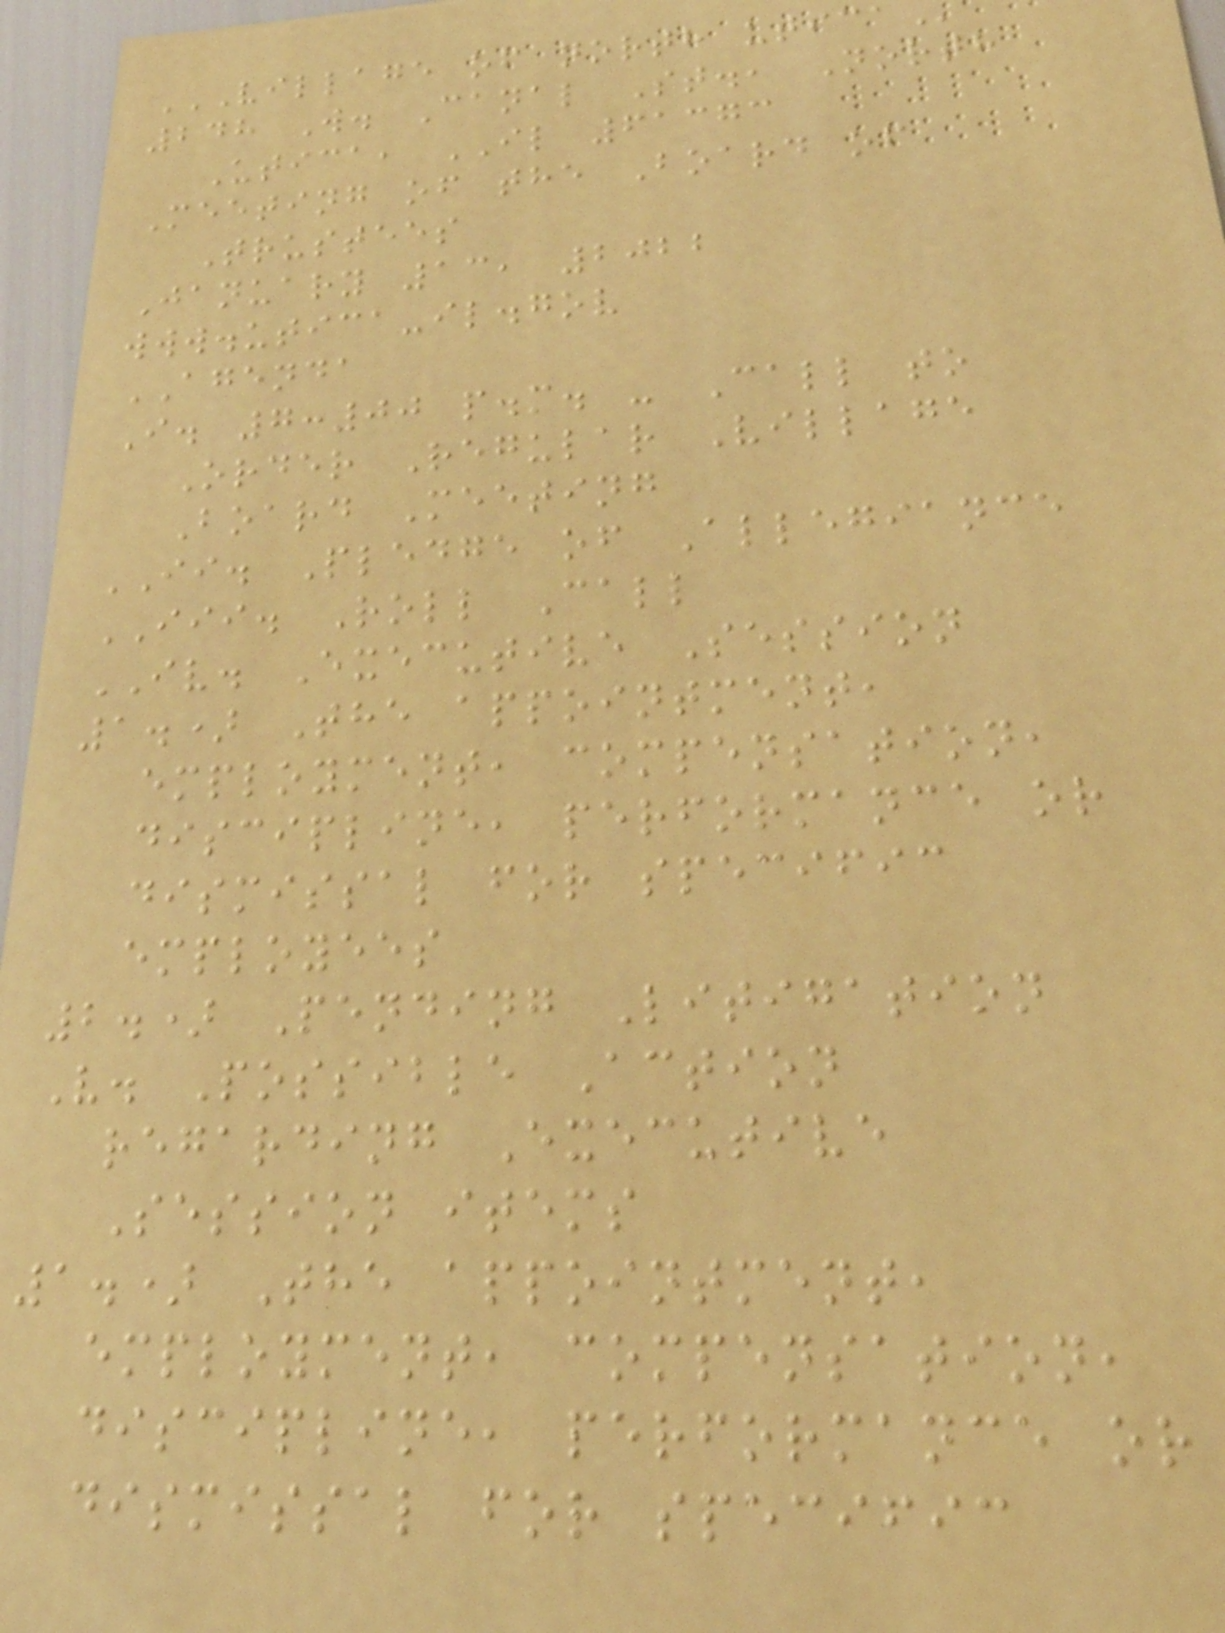248 W. Canal St., North
Utica, IL 61373
Meeting of the Board of
Trustees
January 13, 2022
www.utica-il.gov
AGENDA
I. 7:00 p.m. - Call to
Order Regular Village
Board Meeting
II. Pledge of Allegiance
III. Roll Call
IV. Executive Session
1.) The appointment,
employment, compensation,
discipline, performance or
dismissal for specific
employees
2.) Pending Litigation
V. Possible Action
regarding Executive
Session items
1.) The appointment,
employment, compensation,
discipline, performance or
dismissal for specific
